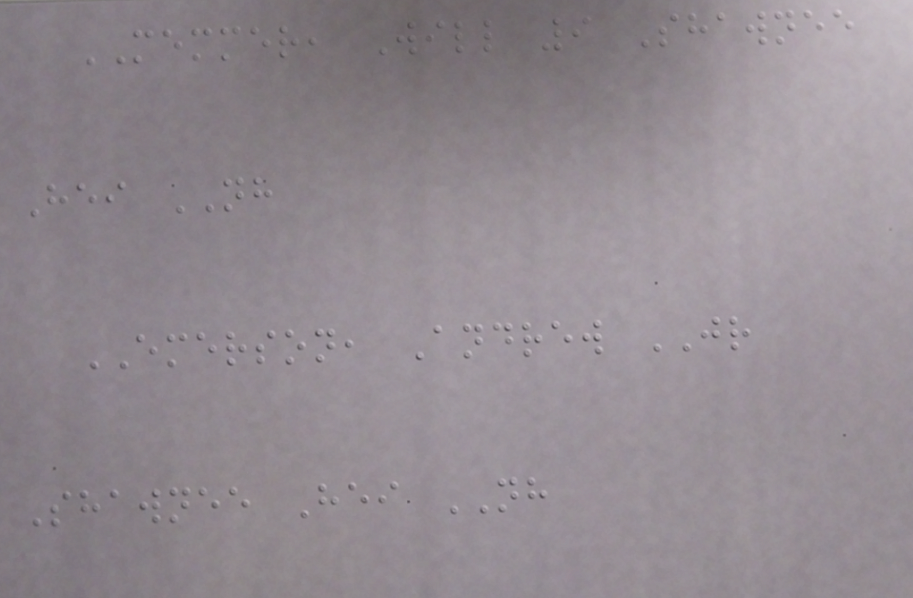MEMMER, Will 9 Shawnee
Hei NH
EMERSON, Andrew JR
Shawnee Hei NH
